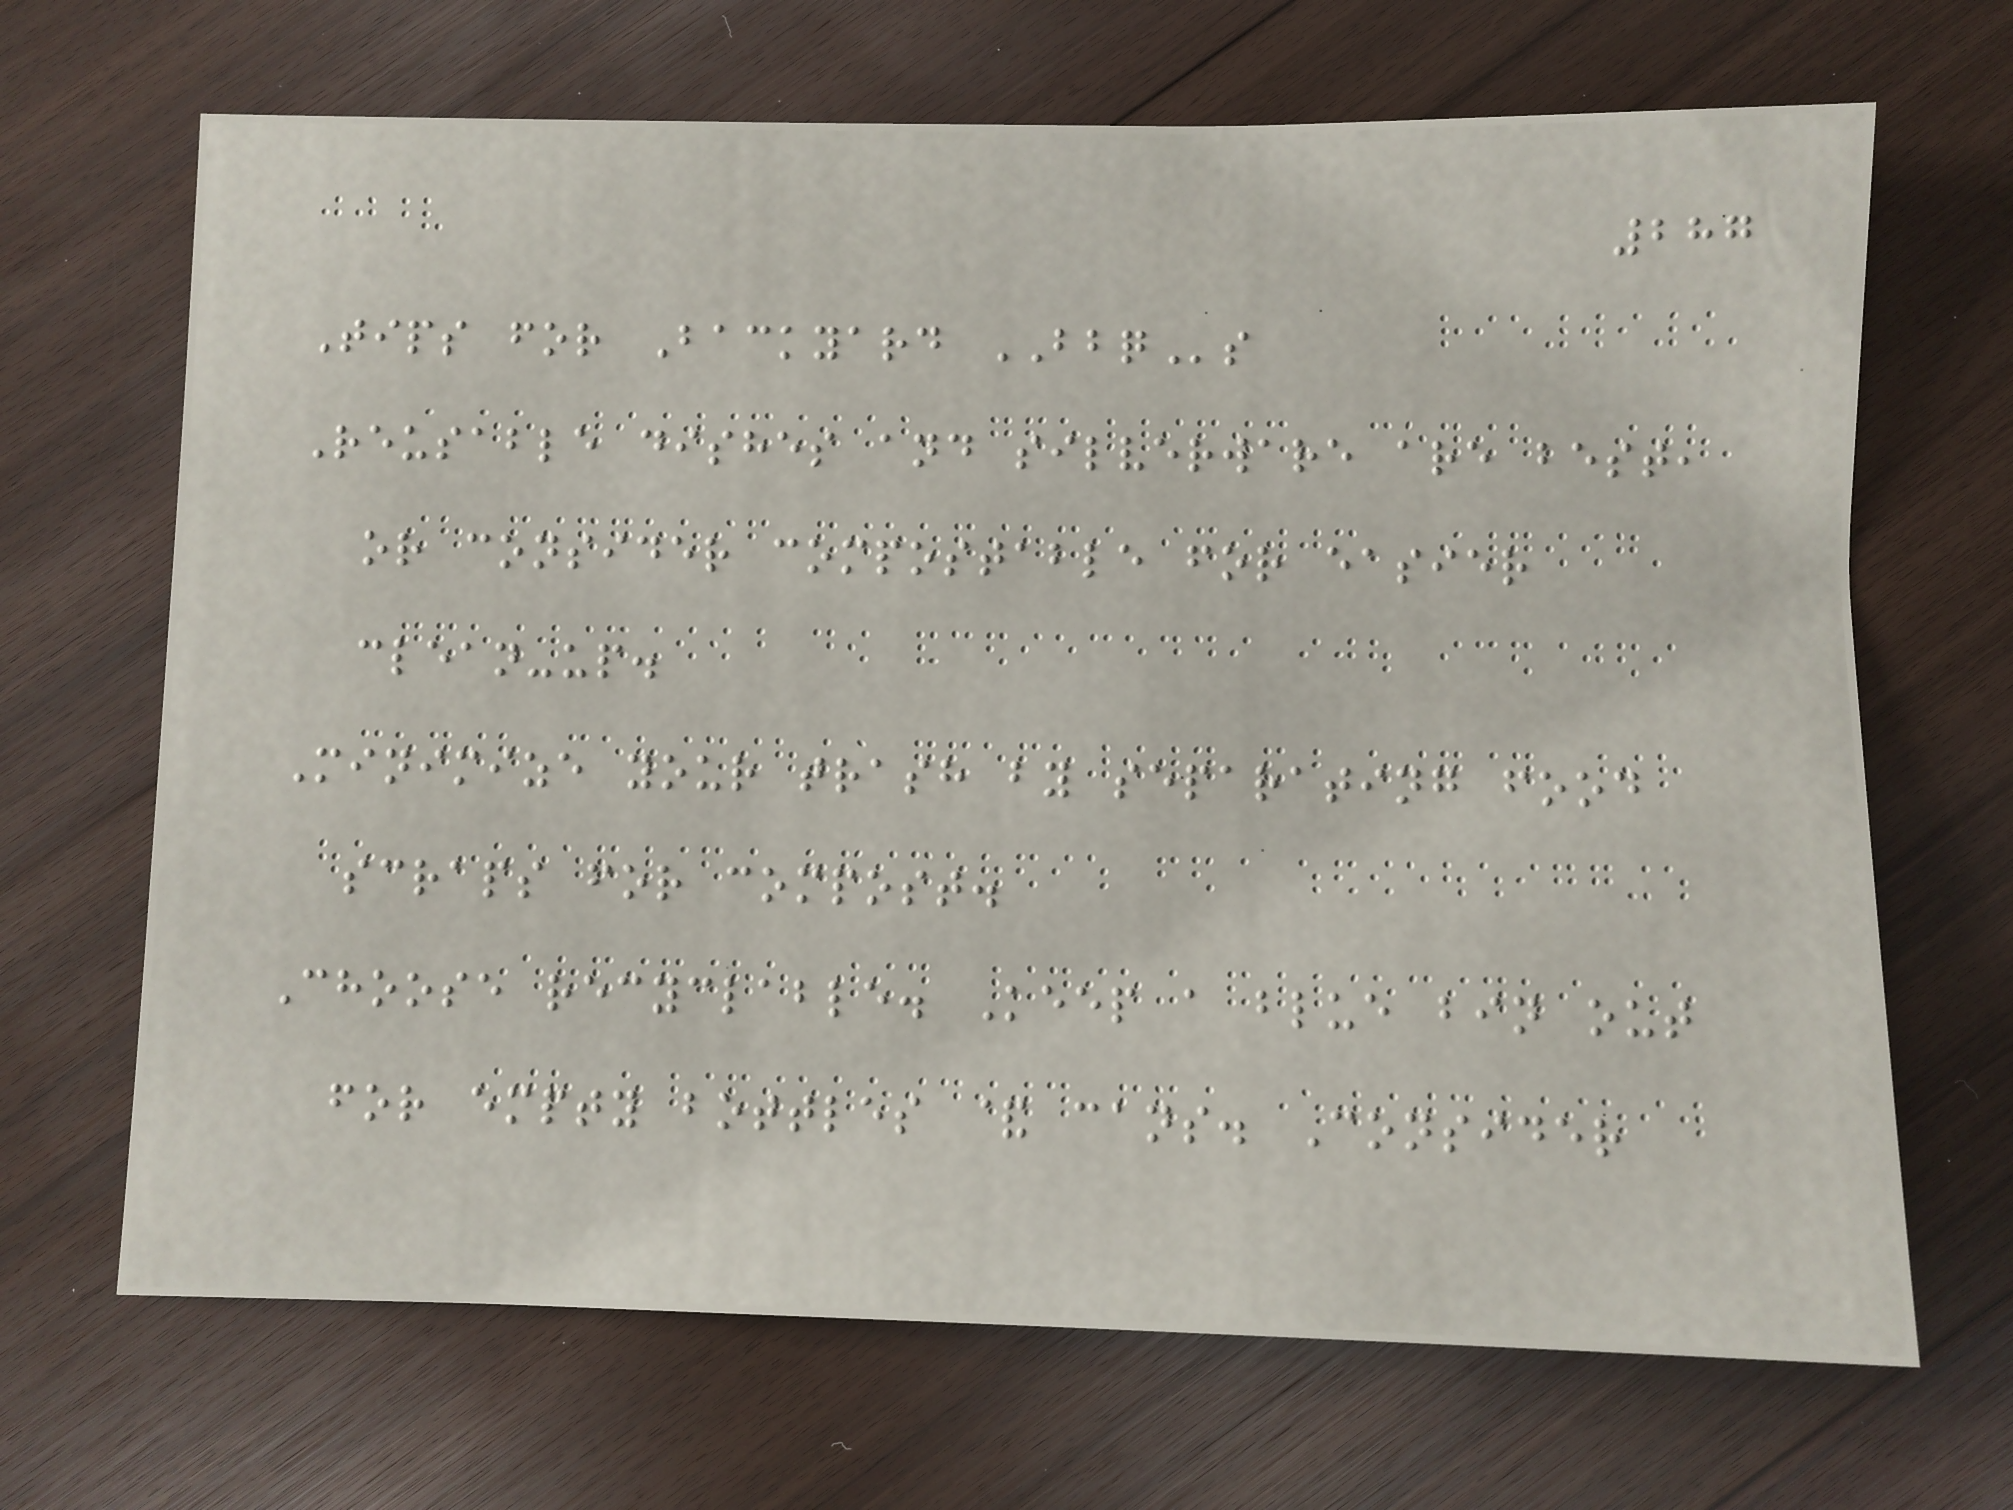287
Tips for Backyard BBQs
Reusable dishes and silverware are best,
or consider compostable for easier
clean-up.
Minimize your trash by separating food
scraps for compost.
Choose recyclable. Keep a blue bin out
for empty bottles & cans. Consider
